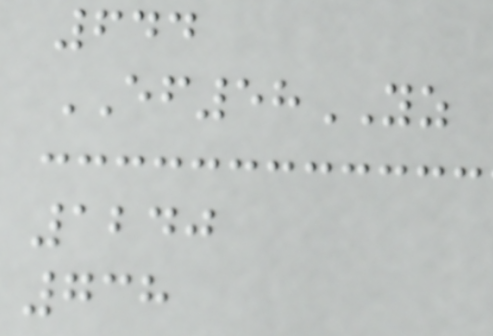644
EF58YZ
1240
738
